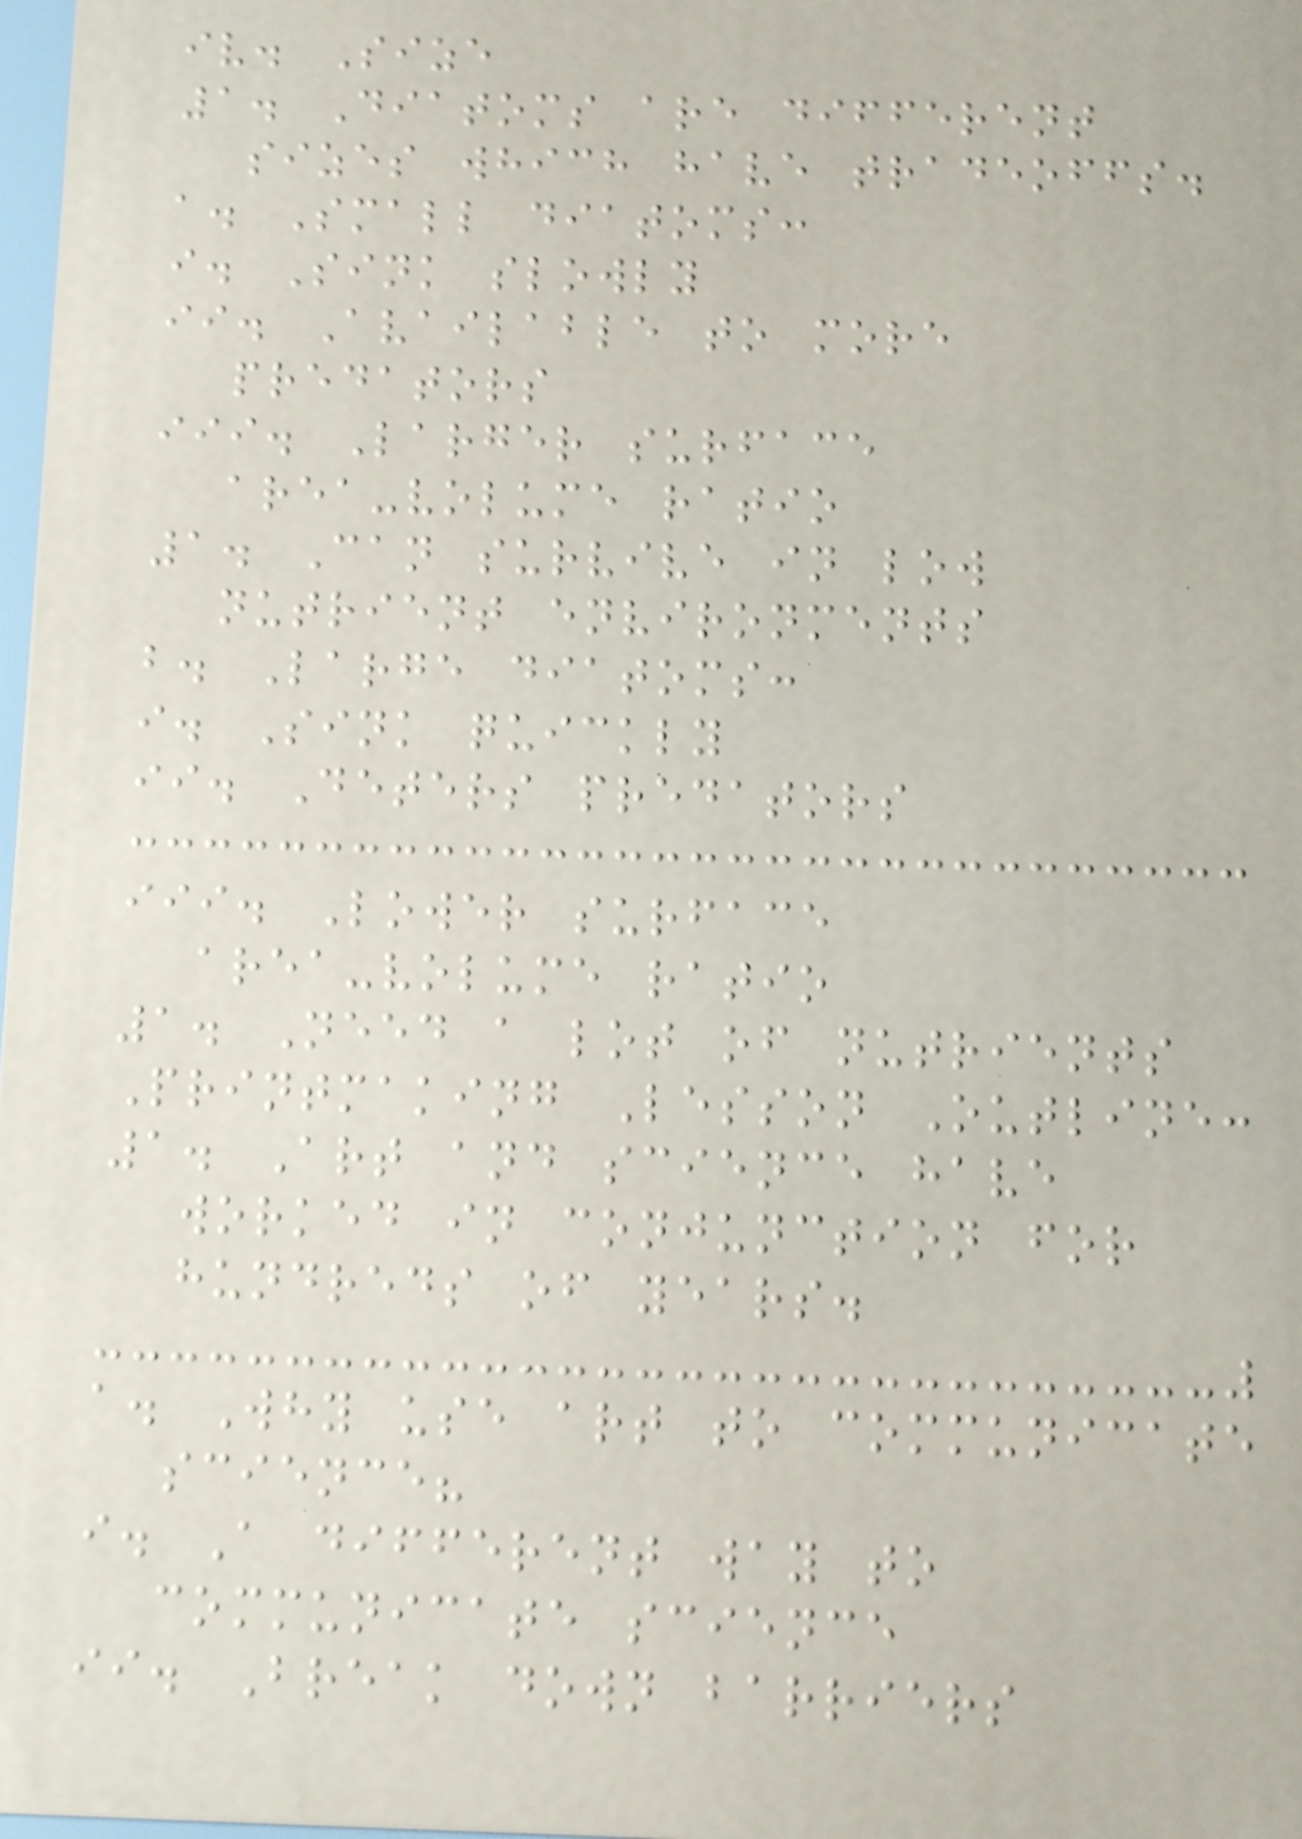iv. Size
1. Diatoms are different
sizes which have tradeoffs.
a. Small diatoms:
i. Sink slowly
ii. Available to more
predators
iii. Larger surface
area-volume ratio
1. Can survive in low
nutrient environments
b. Large diatoms:
i. Sink quickly
ii. Deters predators
iii. Lower surface
area-volume ratio
1. Need a lot of nutrients
Printmaking Lesson Outline:
1. Art and science have
worked in conjunction for
hundreds of years.
a. Why use art to communicate
science?
i. A different way to
communicate science
ii. Break down barriers
